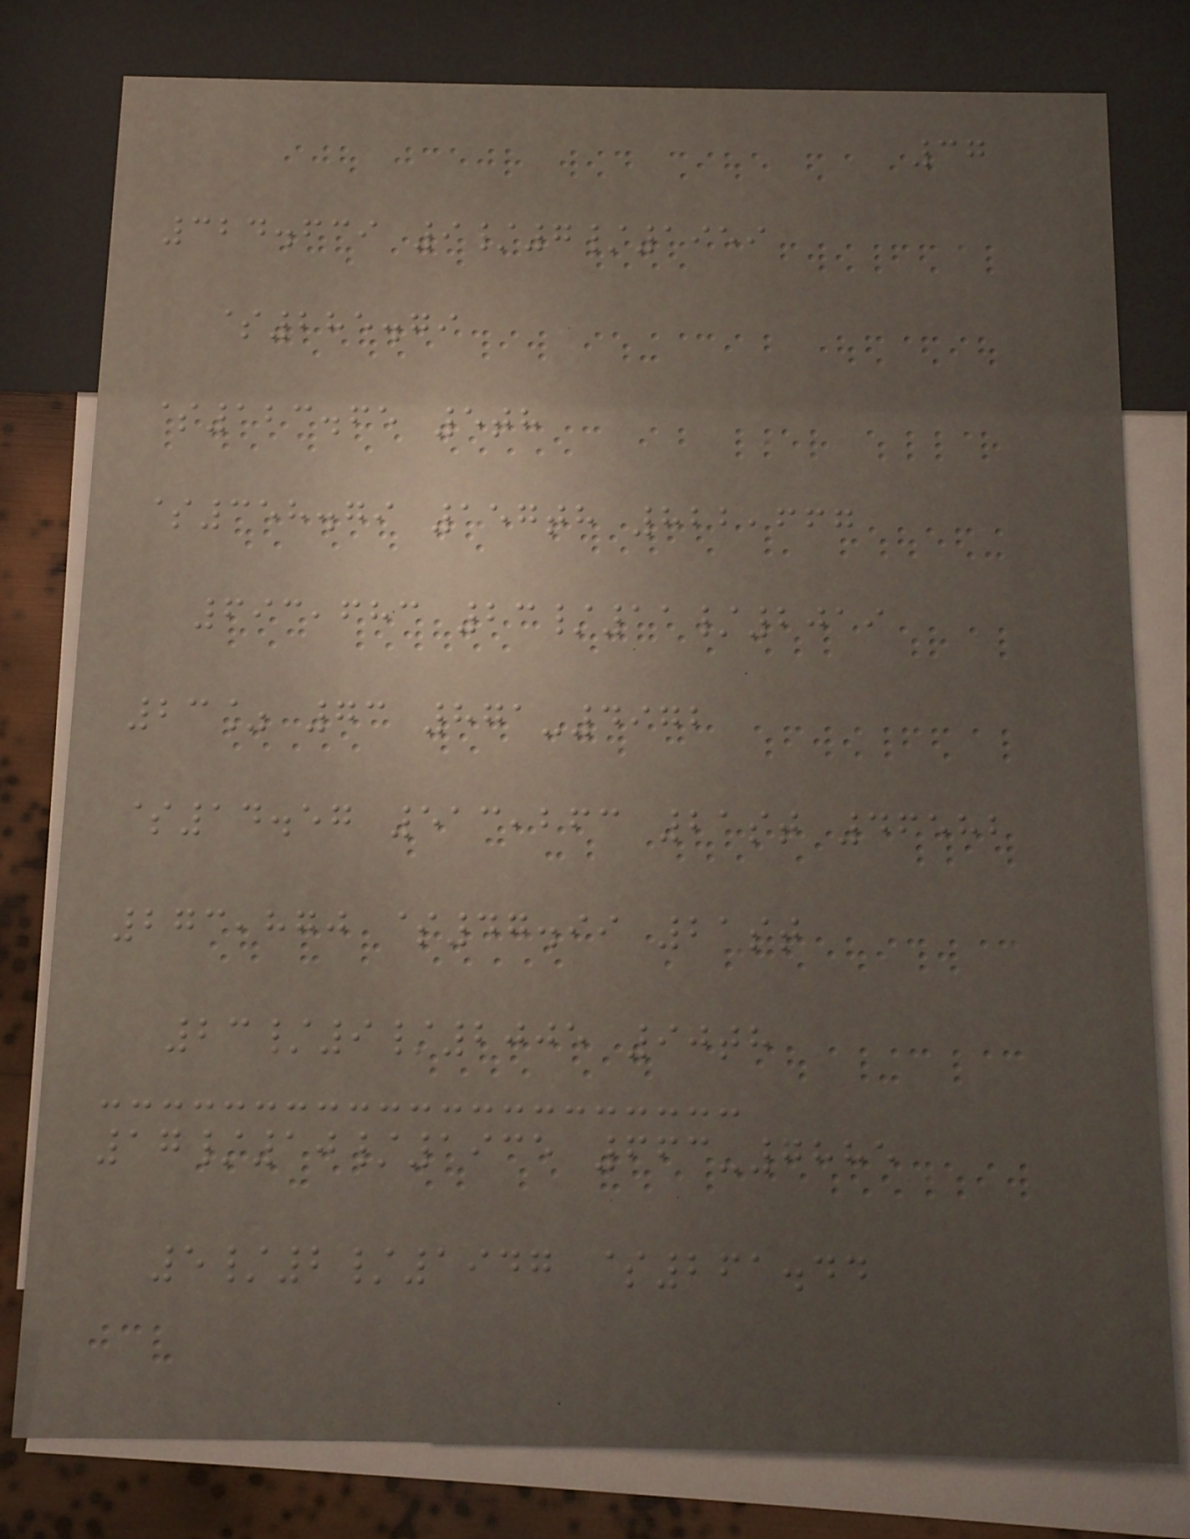37
324.639 9/7/1959
$285.79
$123.65 5th
$358.79 157th 822,667
693,683 23/11/2019
23% 73 871-4972
$14.57 513,263 21st 46582
273,870 $47.99 21st
23/9/2005 90th
17/10/1935 663-7885
5/2/1947 $261.44
